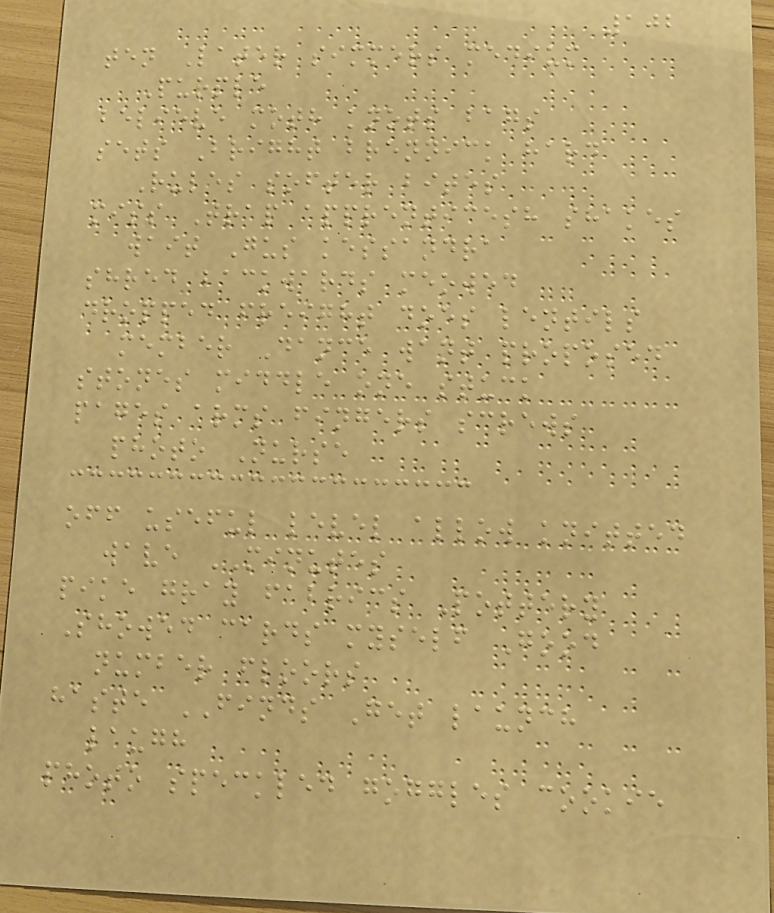102
ten Later simmers medium
Purple
believe moth knots bags
sets Bright brennick hard
Rules softer bites
miss Trap apprenticesh shakes
wait Gus kessandra
shred backwards meowed
dropped freight does lentils
member Dance want proposed
stones middle one stuck
pages arms fingers screws
photo Nurse
off useful level allow knitted
wave MINUTES
pike gray fabrics Pottery
Showed cards myself Good
number floors
haste FINDS Get launch
laugh
photo speckled goggles cookie
